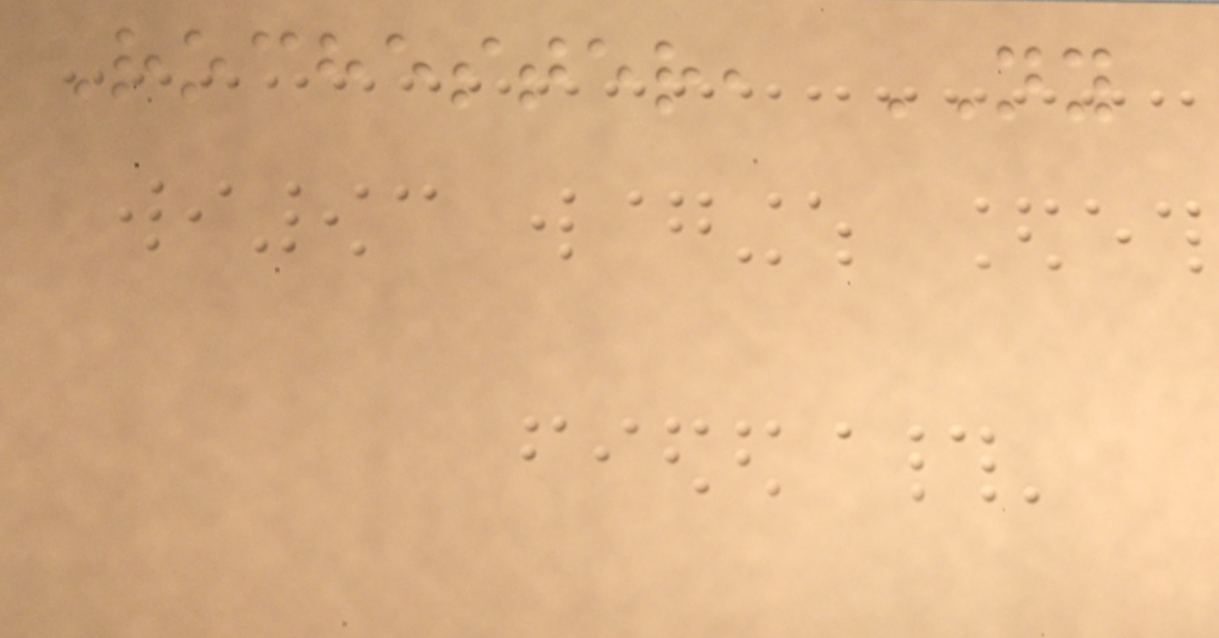Rochester, NY
